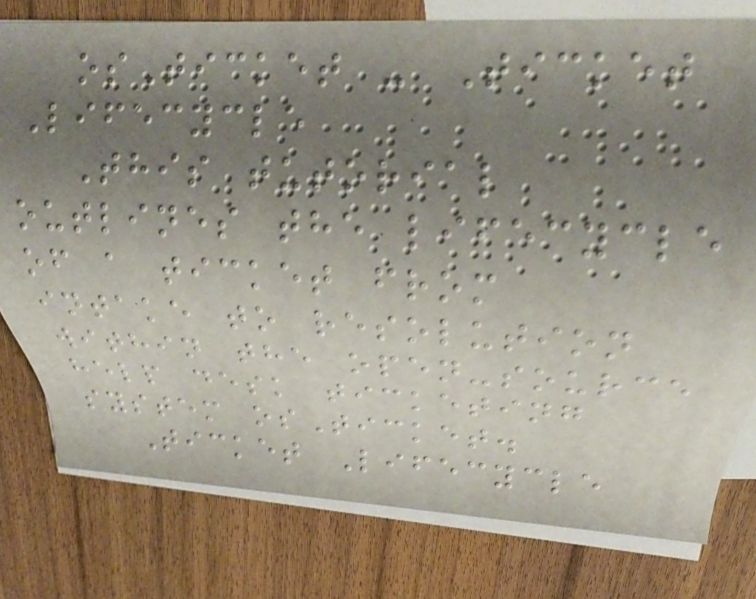osTicket - Ticket
Lifecycle
This tutorial
outlines the lifecycle
of a ticket from
intake to resolution
within the open-source
help desk ticketing
system osTicket.
Ticket Lifecycle
